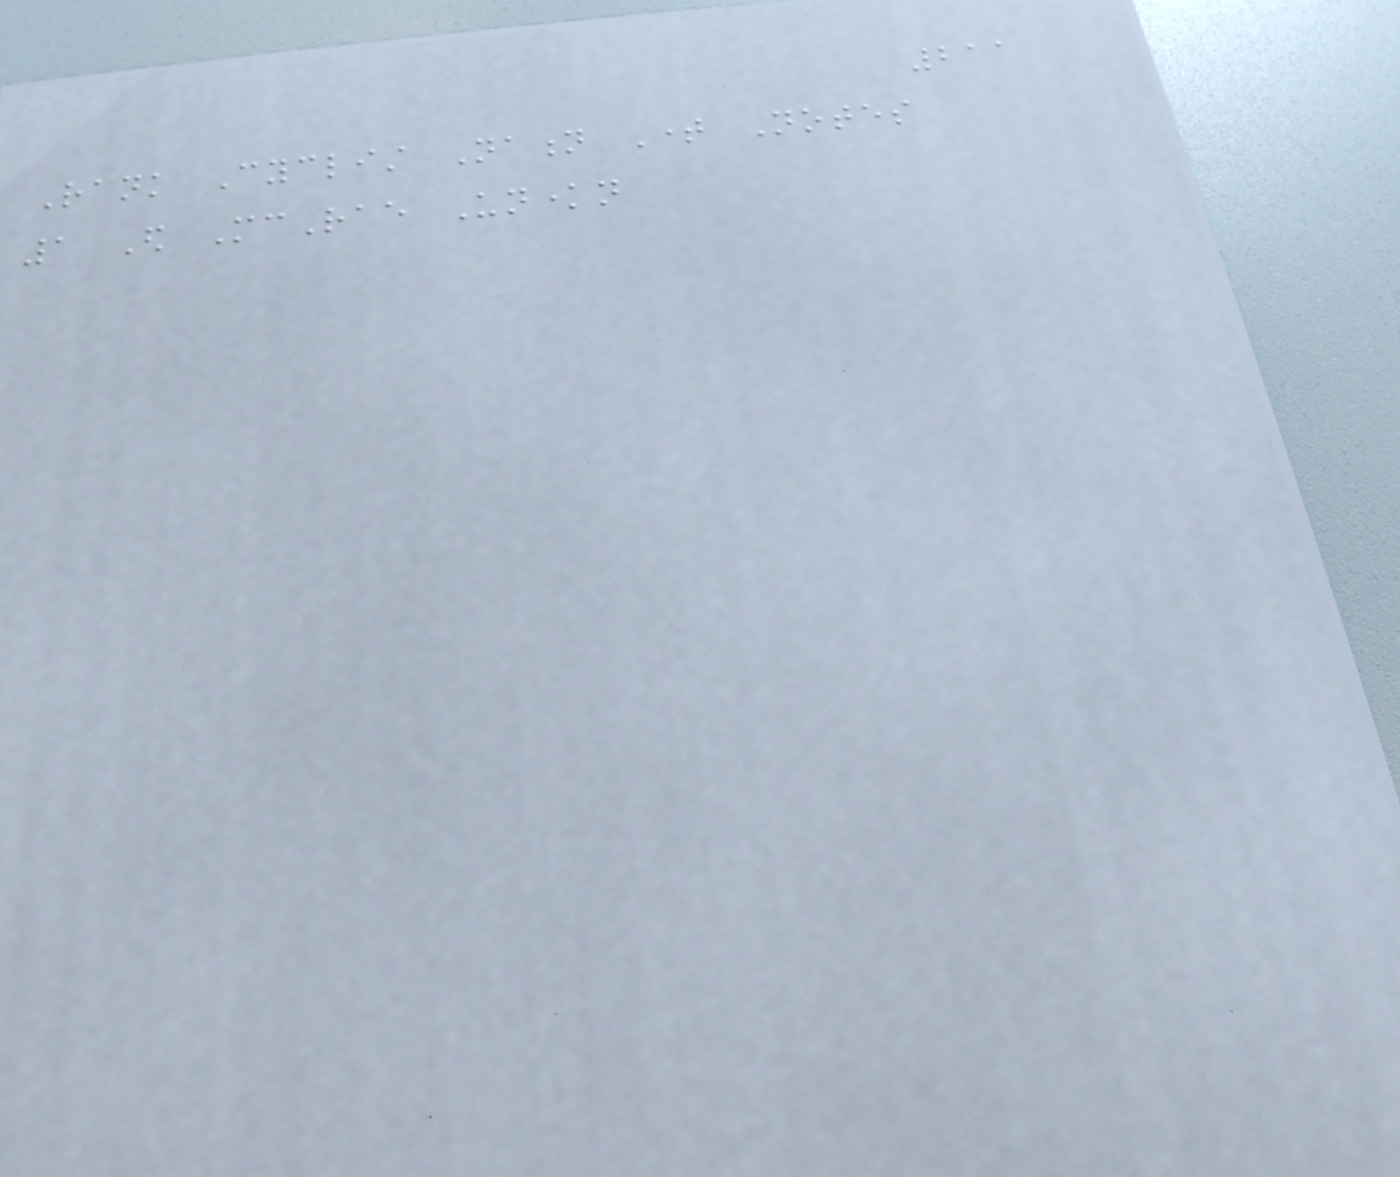211
Rank Cyclist Nation Time Notes
1 Ed McRae Unknown
